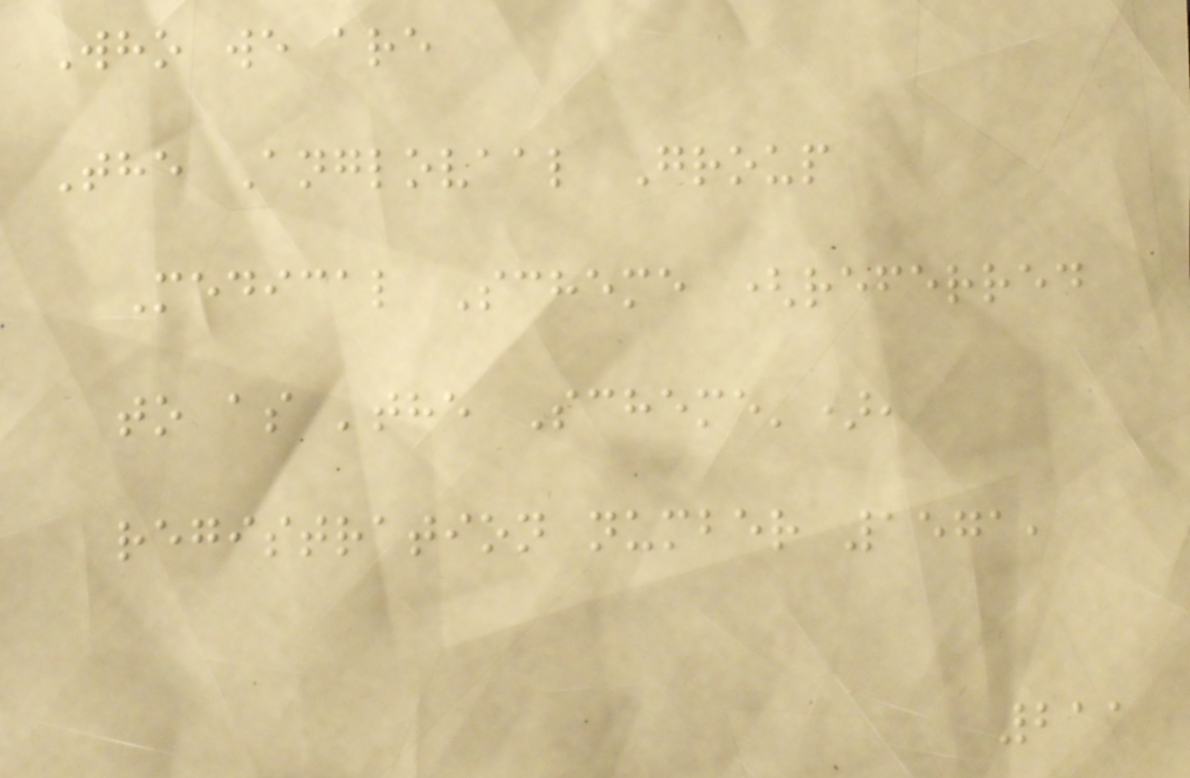Who we are
The Anglovaal Group
Medical Scheme (referred
to as 'the Scheme'),
registration number 1571,
211
